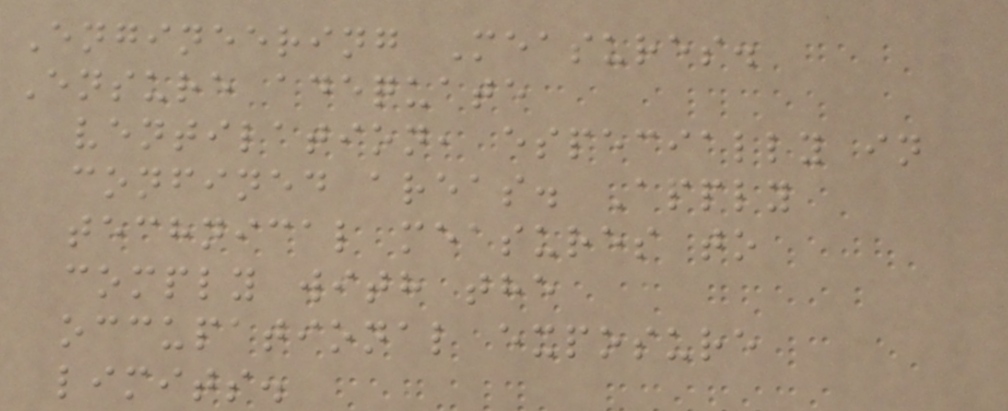Engineering Measures.
Ensure adequate
ventilation, especially in
confined areas. Apply
technical measures to
comply with the
occupational exposure
limits.
